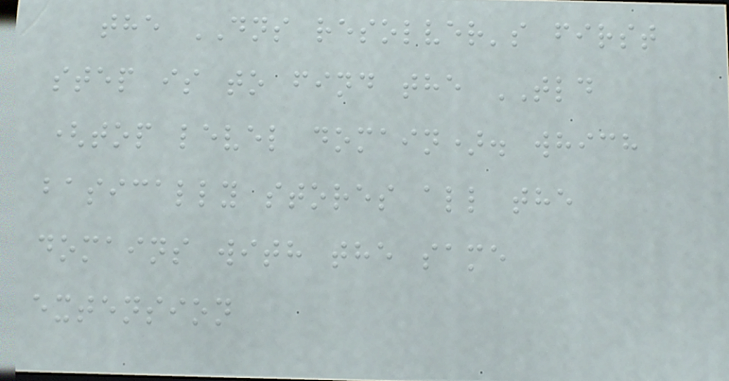the DNS resolver's first
step is to find the TLD
(top level domain). which
basically stores all the
domains with the same
extension
